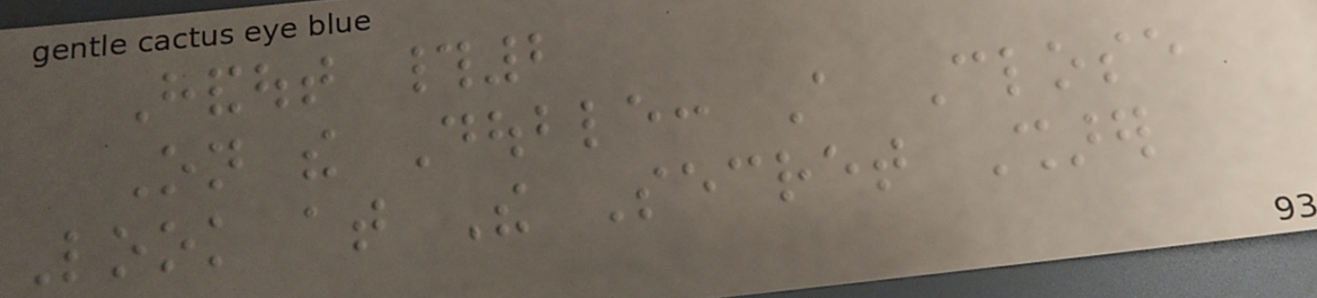Handout #2
On the Double: A Close
Look at The Secret Sharer
